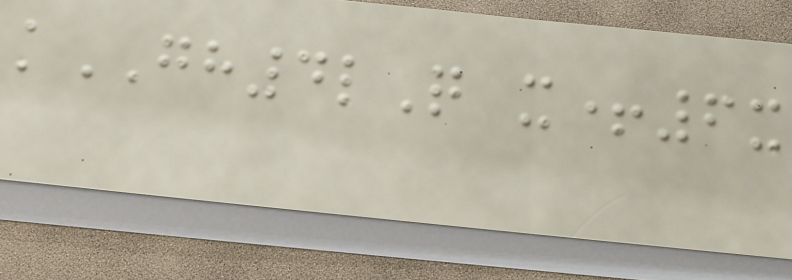kGH4lQ x+6x
